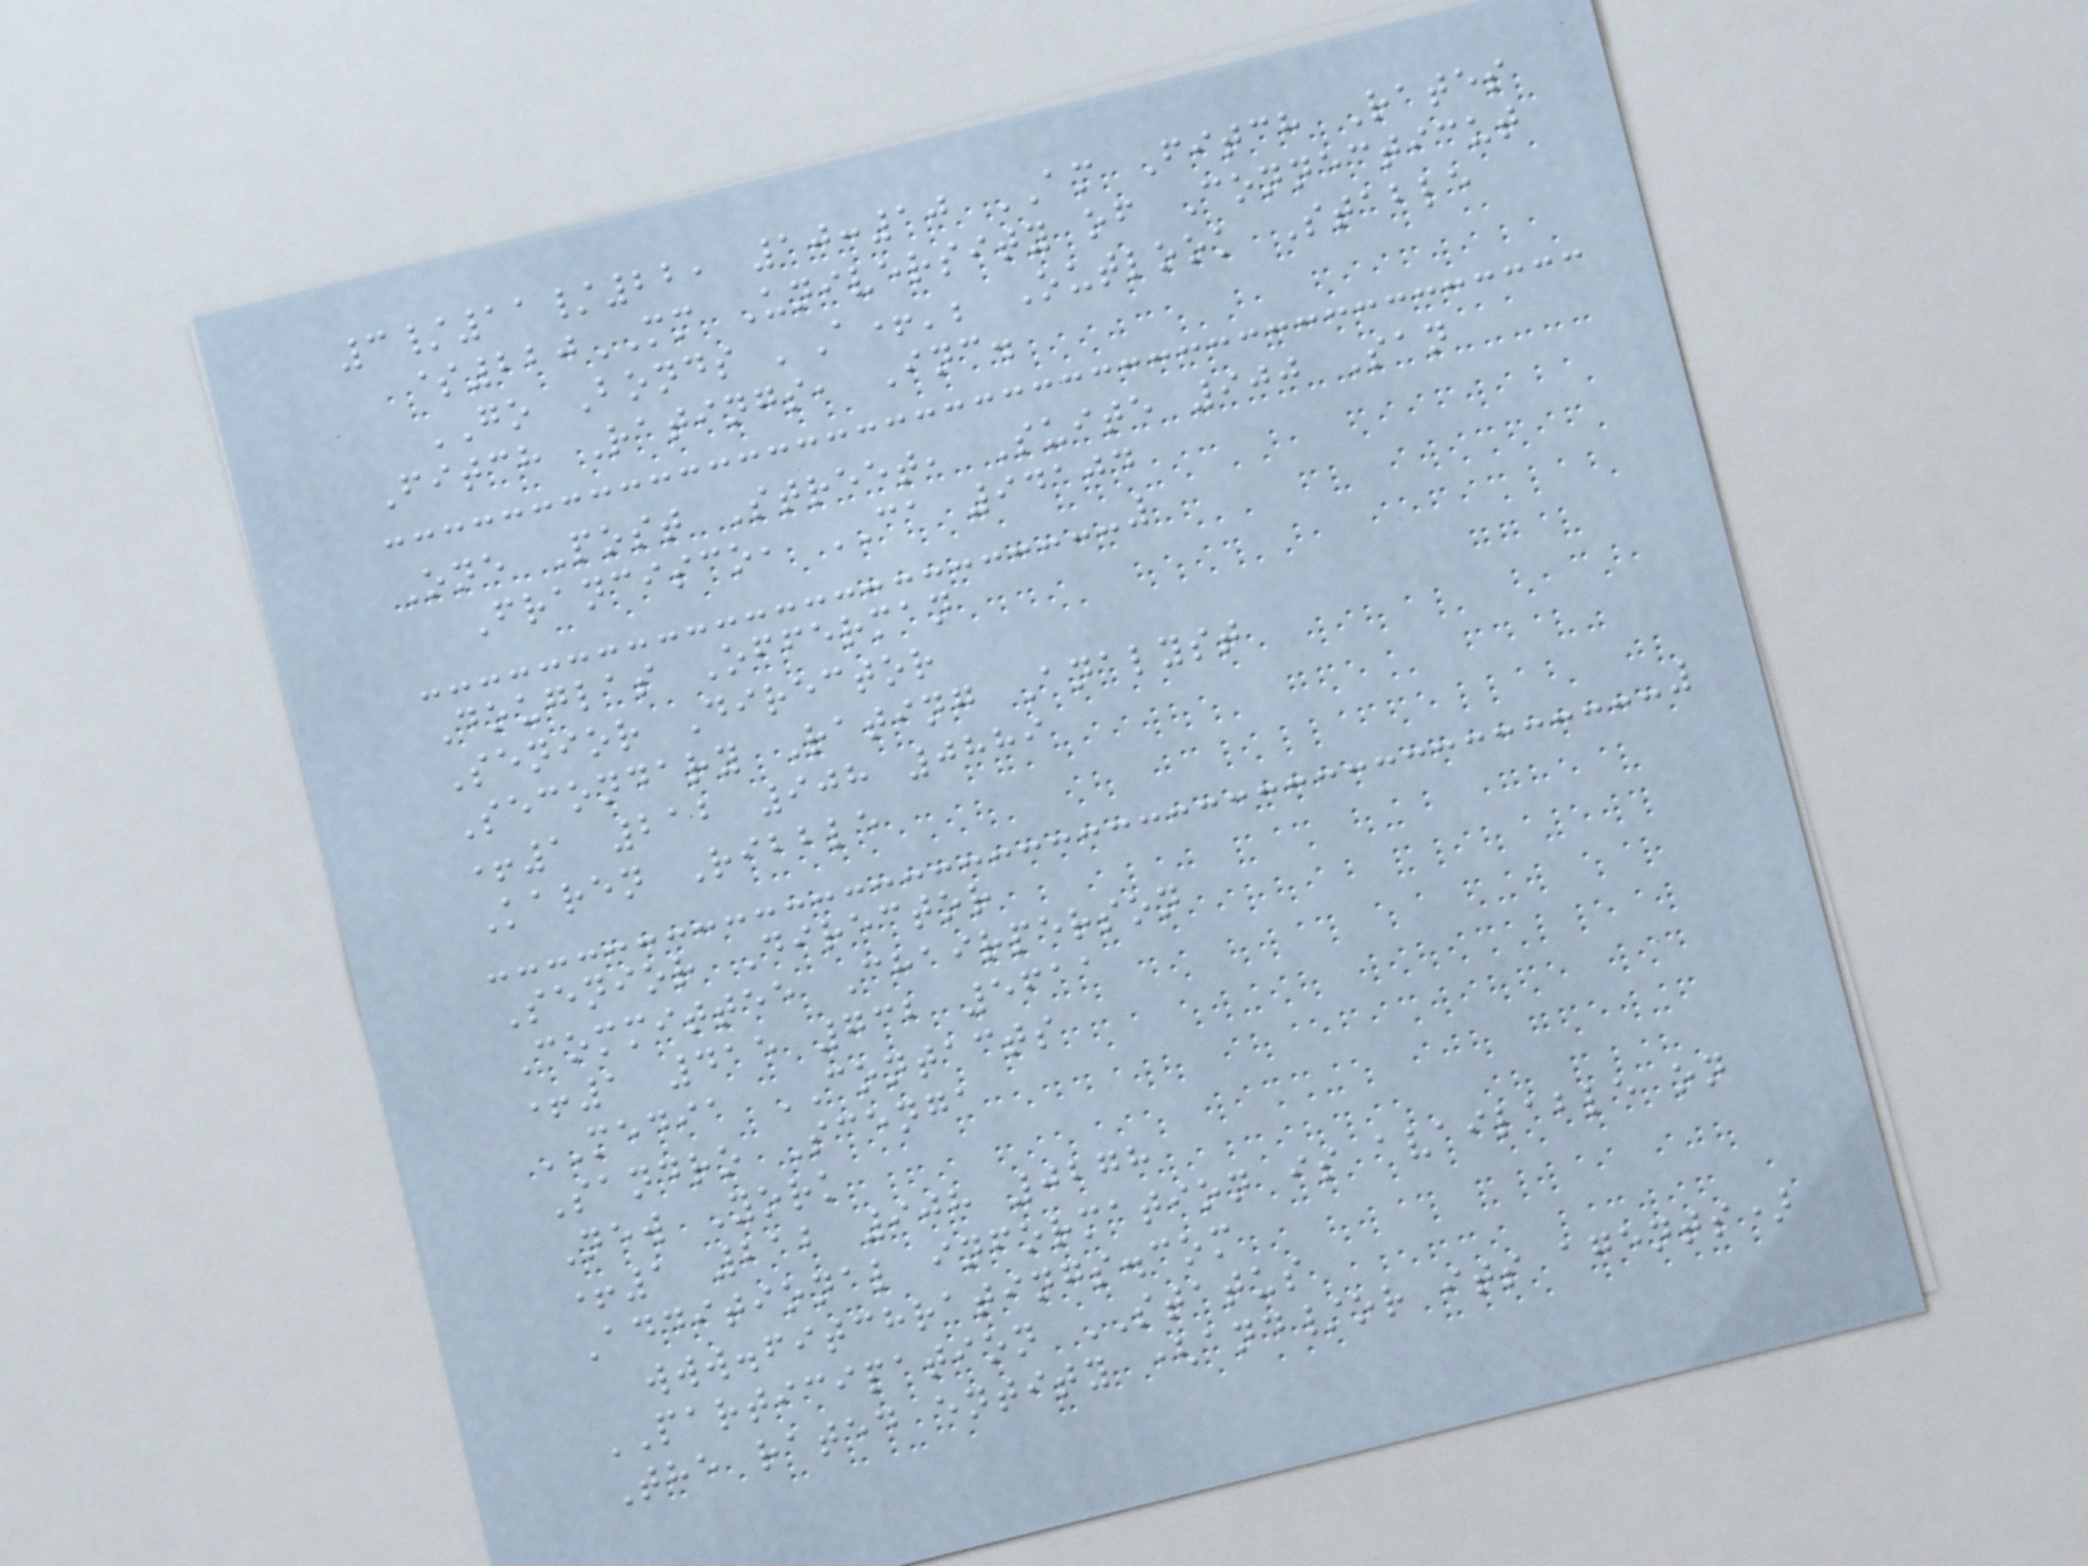3/11/22, 10:10 AM Fitch Rates
$220MM University of Connecticut
GO Bonds 'A+'; Outlook Stable
Fitch Ratings, Inc.
One Post Street, Suite 900 San
Francisco, CA 94104
Douglas Offerman
Senior Director
Secondary Rating Analyst
+1 212 908 0889
Karen Ribble
Senior Director
Committee Chairperson
+1 415 732 5611
MEDIA CONTACTS
Sandro Scenga
New York
+1 212 908 0278
Additional information is available on
www.fitchratings.com
PARTICIPATION STATUS
The rated entity (and/or its agents)
